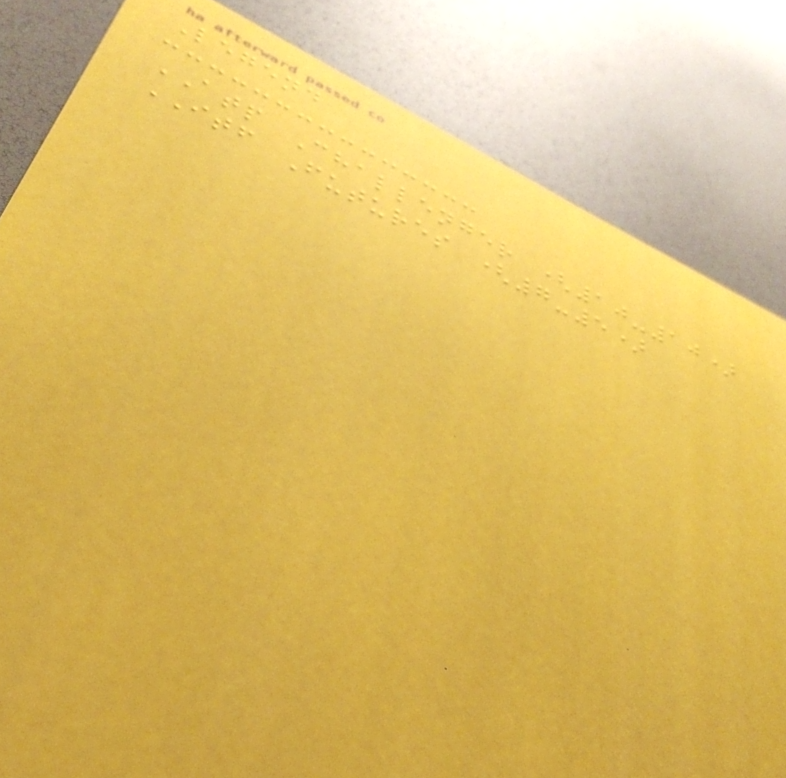Legend
ATP Challenger (10-10)
ITF Futures (7-5)
